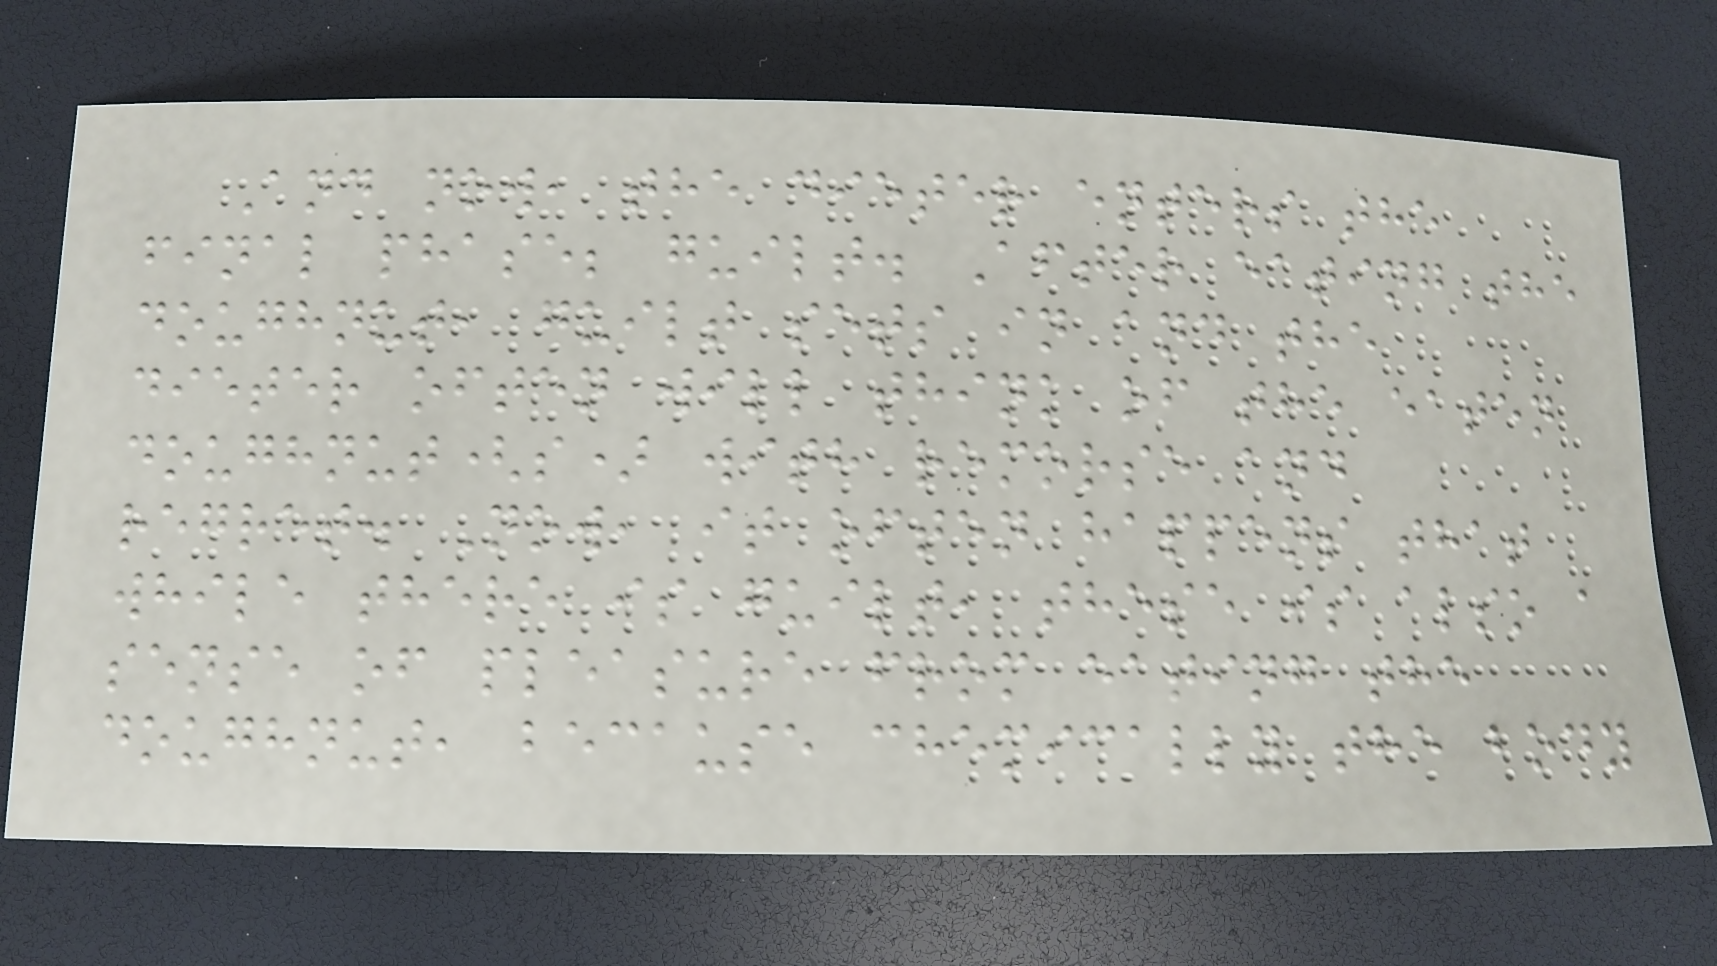And now, the dieter enters the
final phase; guilt. After eating the
doughnut, guilt sets in and the
dieter often will think of the eaten
doughnut(s) with remorse and
regret. Now, it often happens that
while there is guilt, these is also a
sense of pleasure from eating the
doughnut, because chemically the body
